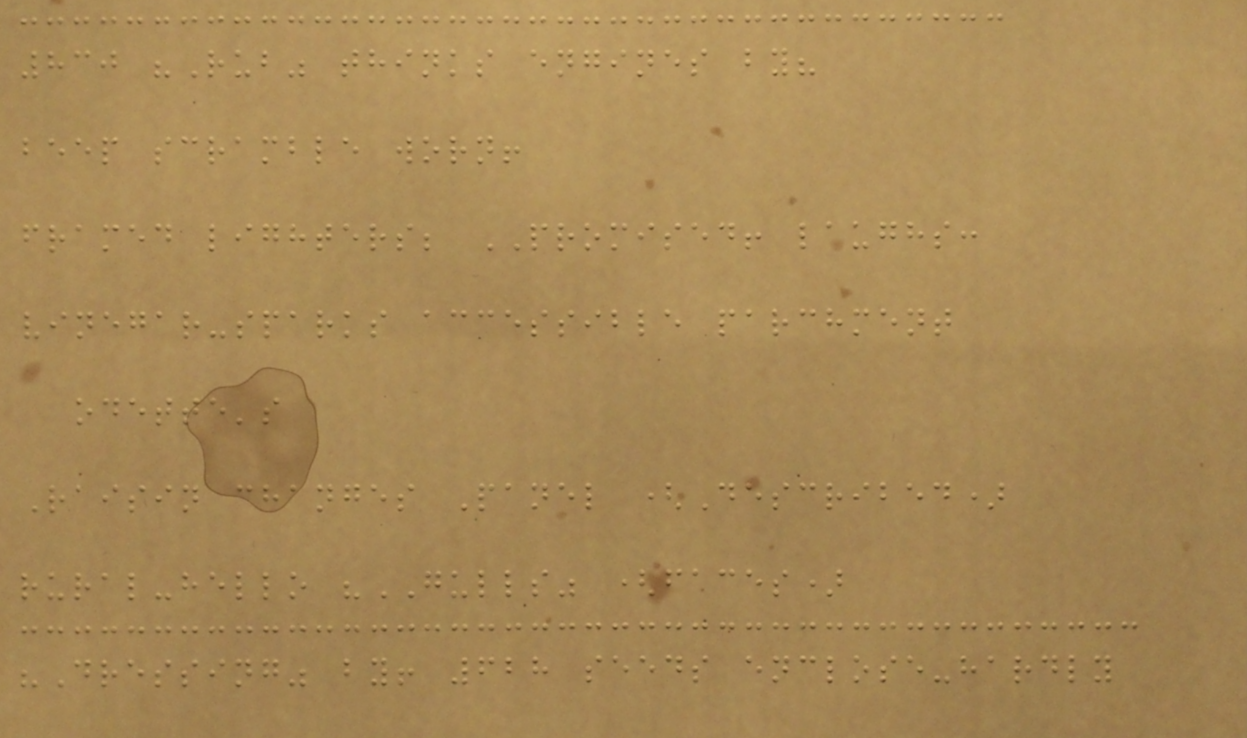830 "Rub" thinks engines by?
beep scramble worn!
framed lighters; PROMISED! laughs:
vinegar-sparks accessible parchment
odette's
Raisin changes Panel (Described)
rural-hello "GULLS" (faces)
"Dressing" by! 628 seeds enclose-hardly
